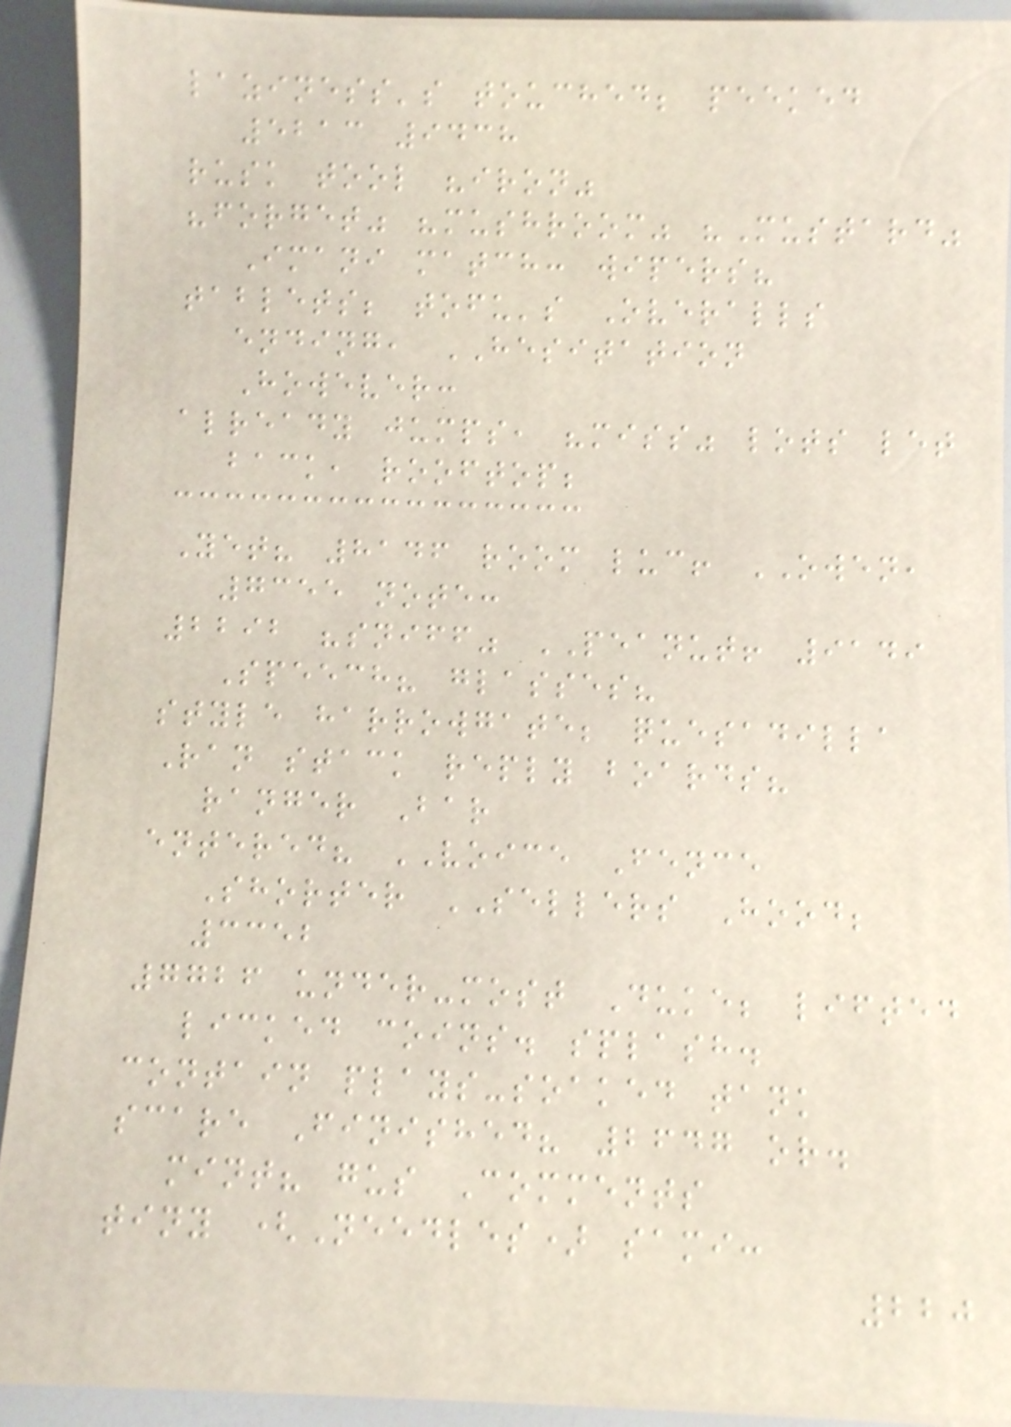laziness's touched; peeked
5213 9438
rusk tool "iron"
"forget" "mushroom" "Mustard"
Imani match: wipers?
tablets; tofu's Overalls
ending, HESITATION
However:
already jumps, "miss" lots let
back, rooftop;
Yet? 8146 room luc! OWEN,
7355 note:
2292 "sniff" PEANUT! 9149
Speech? glasses?
style harrowgate; quesadilla
Ran stack reply boards?
ranger Bar
entered? VOICE Fence
Shorter SELLERS Hood;
3352
7726 under-most Duke; lifted
licked coins. splash.
contain plays-soaked tank
scare Finished? 2647 or.
mint? gus Comments
tiny (Needles) sami:
220
